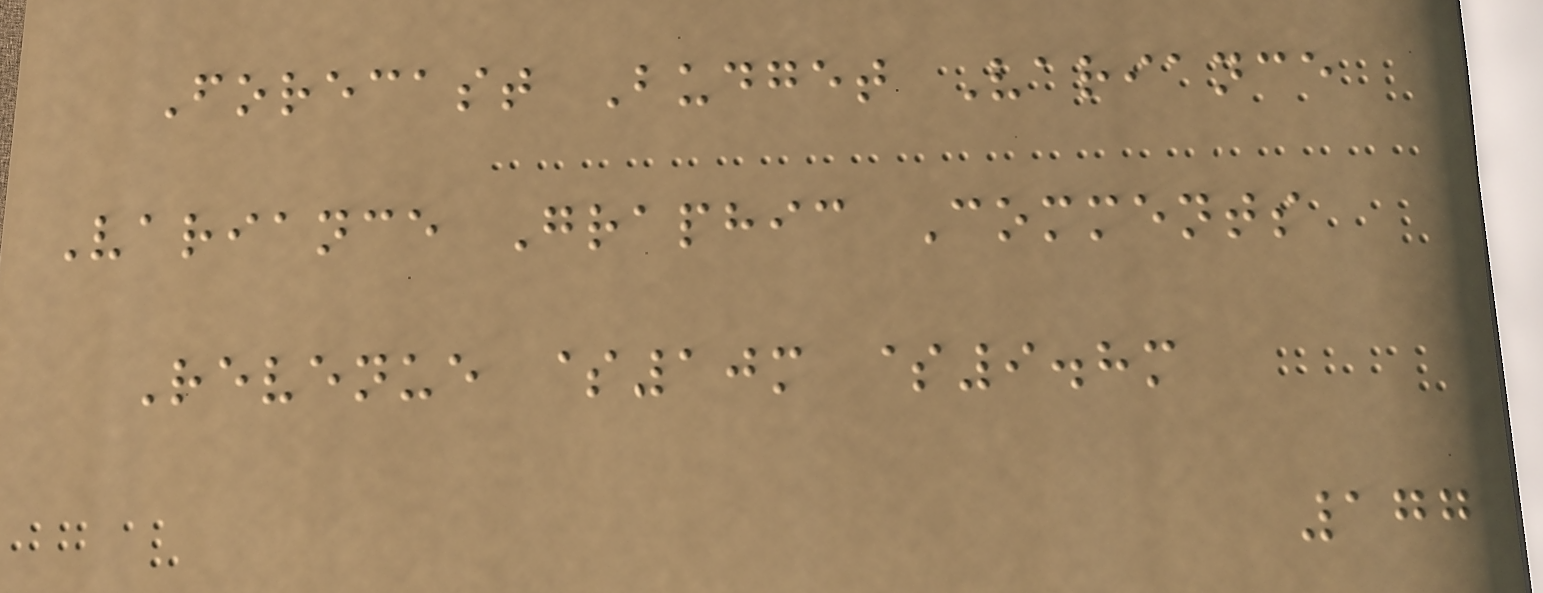Forecast Budget Variance
Variance Graphic Comments
Revenue $10m $9.8m
177
